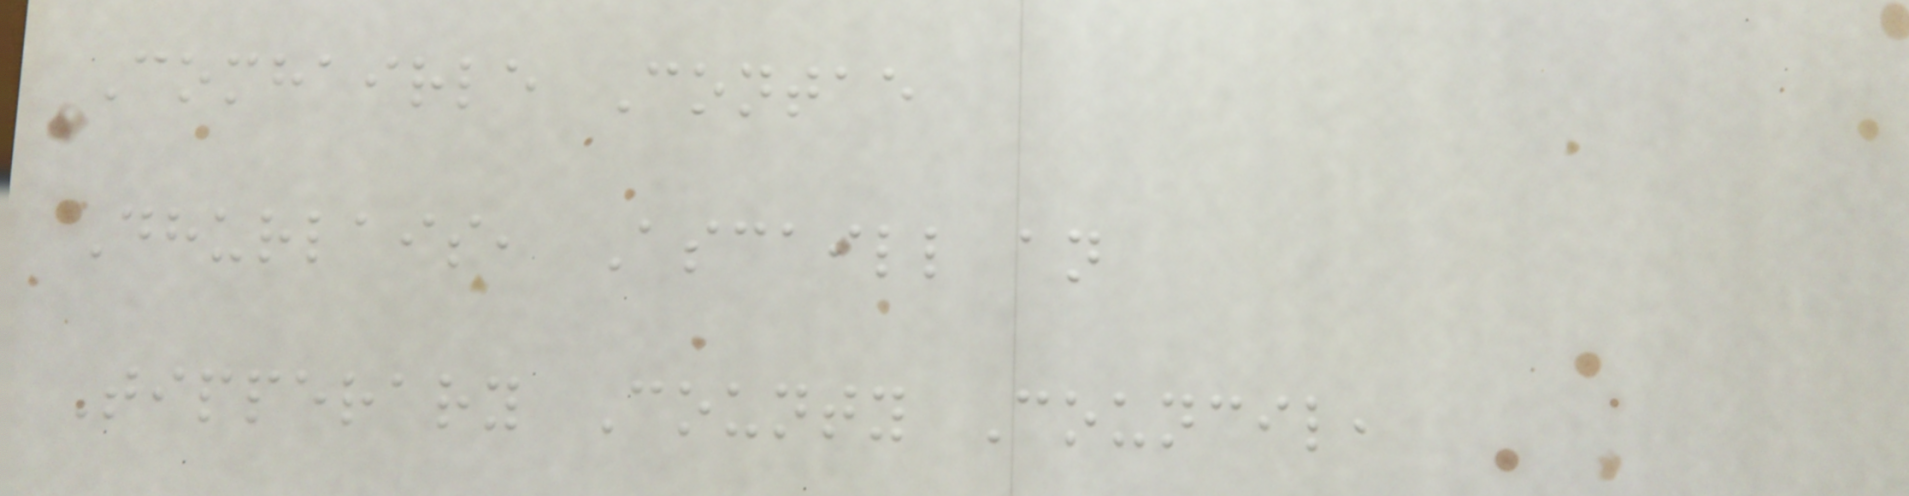Comhairle Contae
Dhurlais, Ascaill an
Tipperary County Council,
